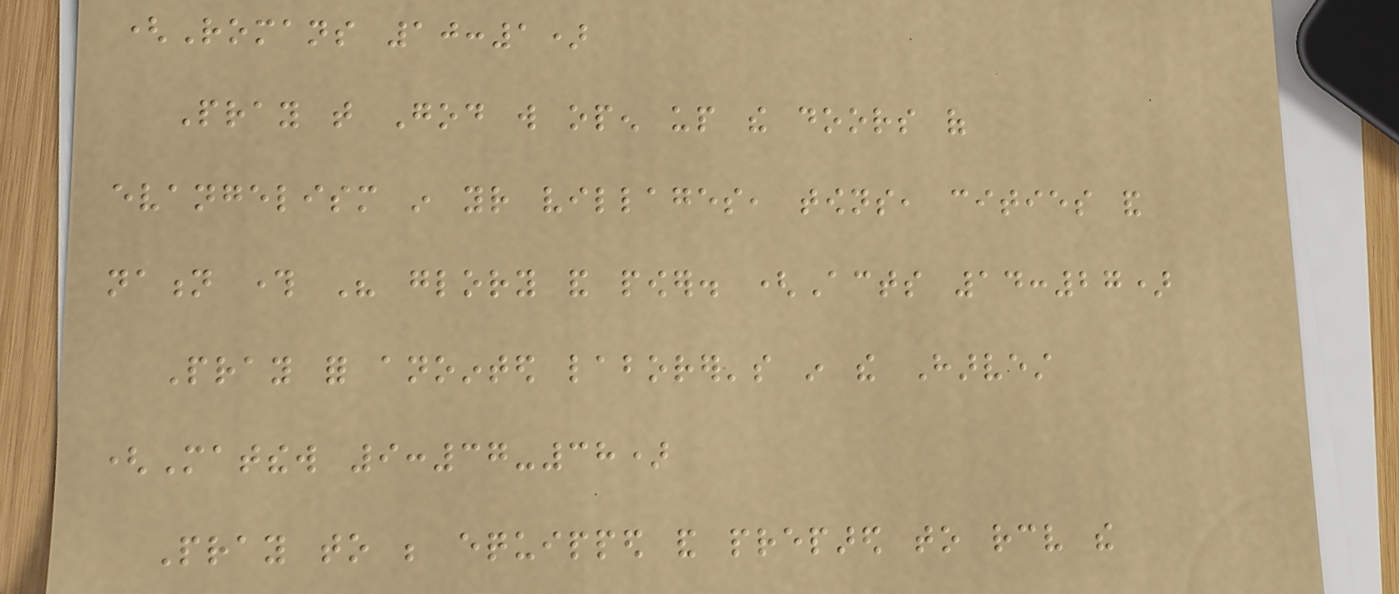(Romans 10:1)
Pray that God will open up the doors of
evangelism in your villages, towns, cities and
nation through His glory and power. (Acts 14:27)
Pray for anointed laborer's in the Harvest
(Matthew 9:37-38)
Pray to be equipped and prepared to receive the
